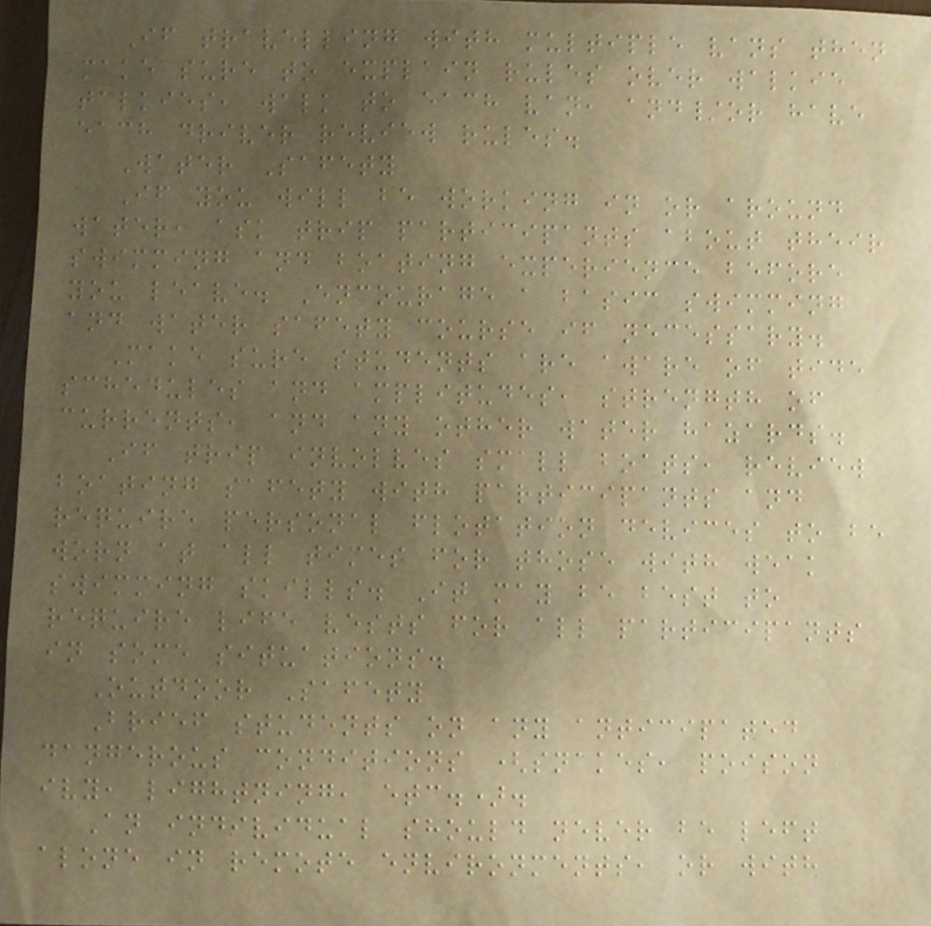If travelling with multiple vans then
make sure to explain rules over walkie
talkies, walk to each van, and/or have
each driver review rules.
Water Safety
If you will be working in or around
water, ask trip participants about their
swimming and boating experience before
you leave. Encourage a basic swimming
and water safety course if necessary.
Make sure students are aware of tide
schedules and amplitudes, strength of
currents, and any other water hazards.
If trip involves small boats, review
boating safety with participants and
require personal flotation devices to be
worn at all times for those with weak
swimming skills. It may be best to
require life vests for all participants
in some situations.
Outdoor Safety
Brief students on any anticipated
dangerous conditions (snakes, poison
ivy, lightning, etc.).
An individual should never be left
alone in remote environments, or with
